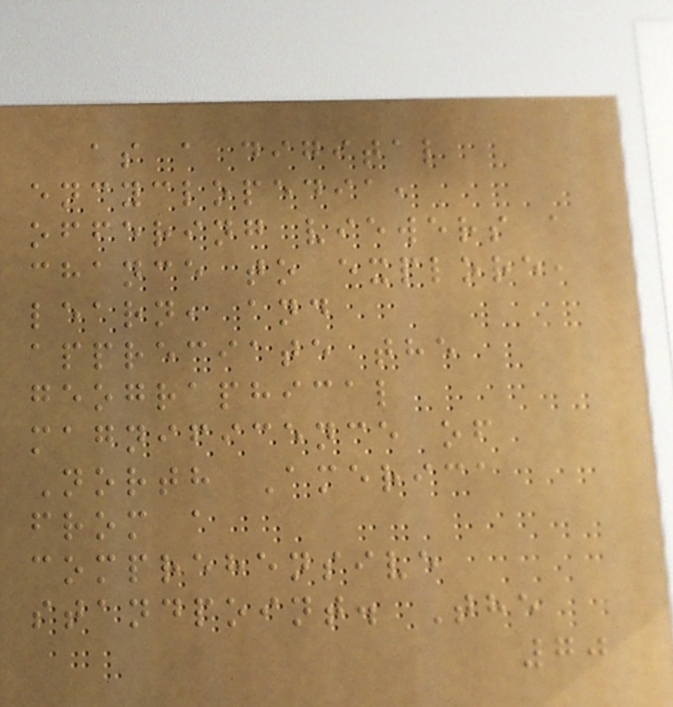as a digital
encyclopedia,
offering viewers a
chance to explore,
learn, and
appreciate the
geographical
magnificence of
North America
from a
comprehensive
standpoint. The
70
